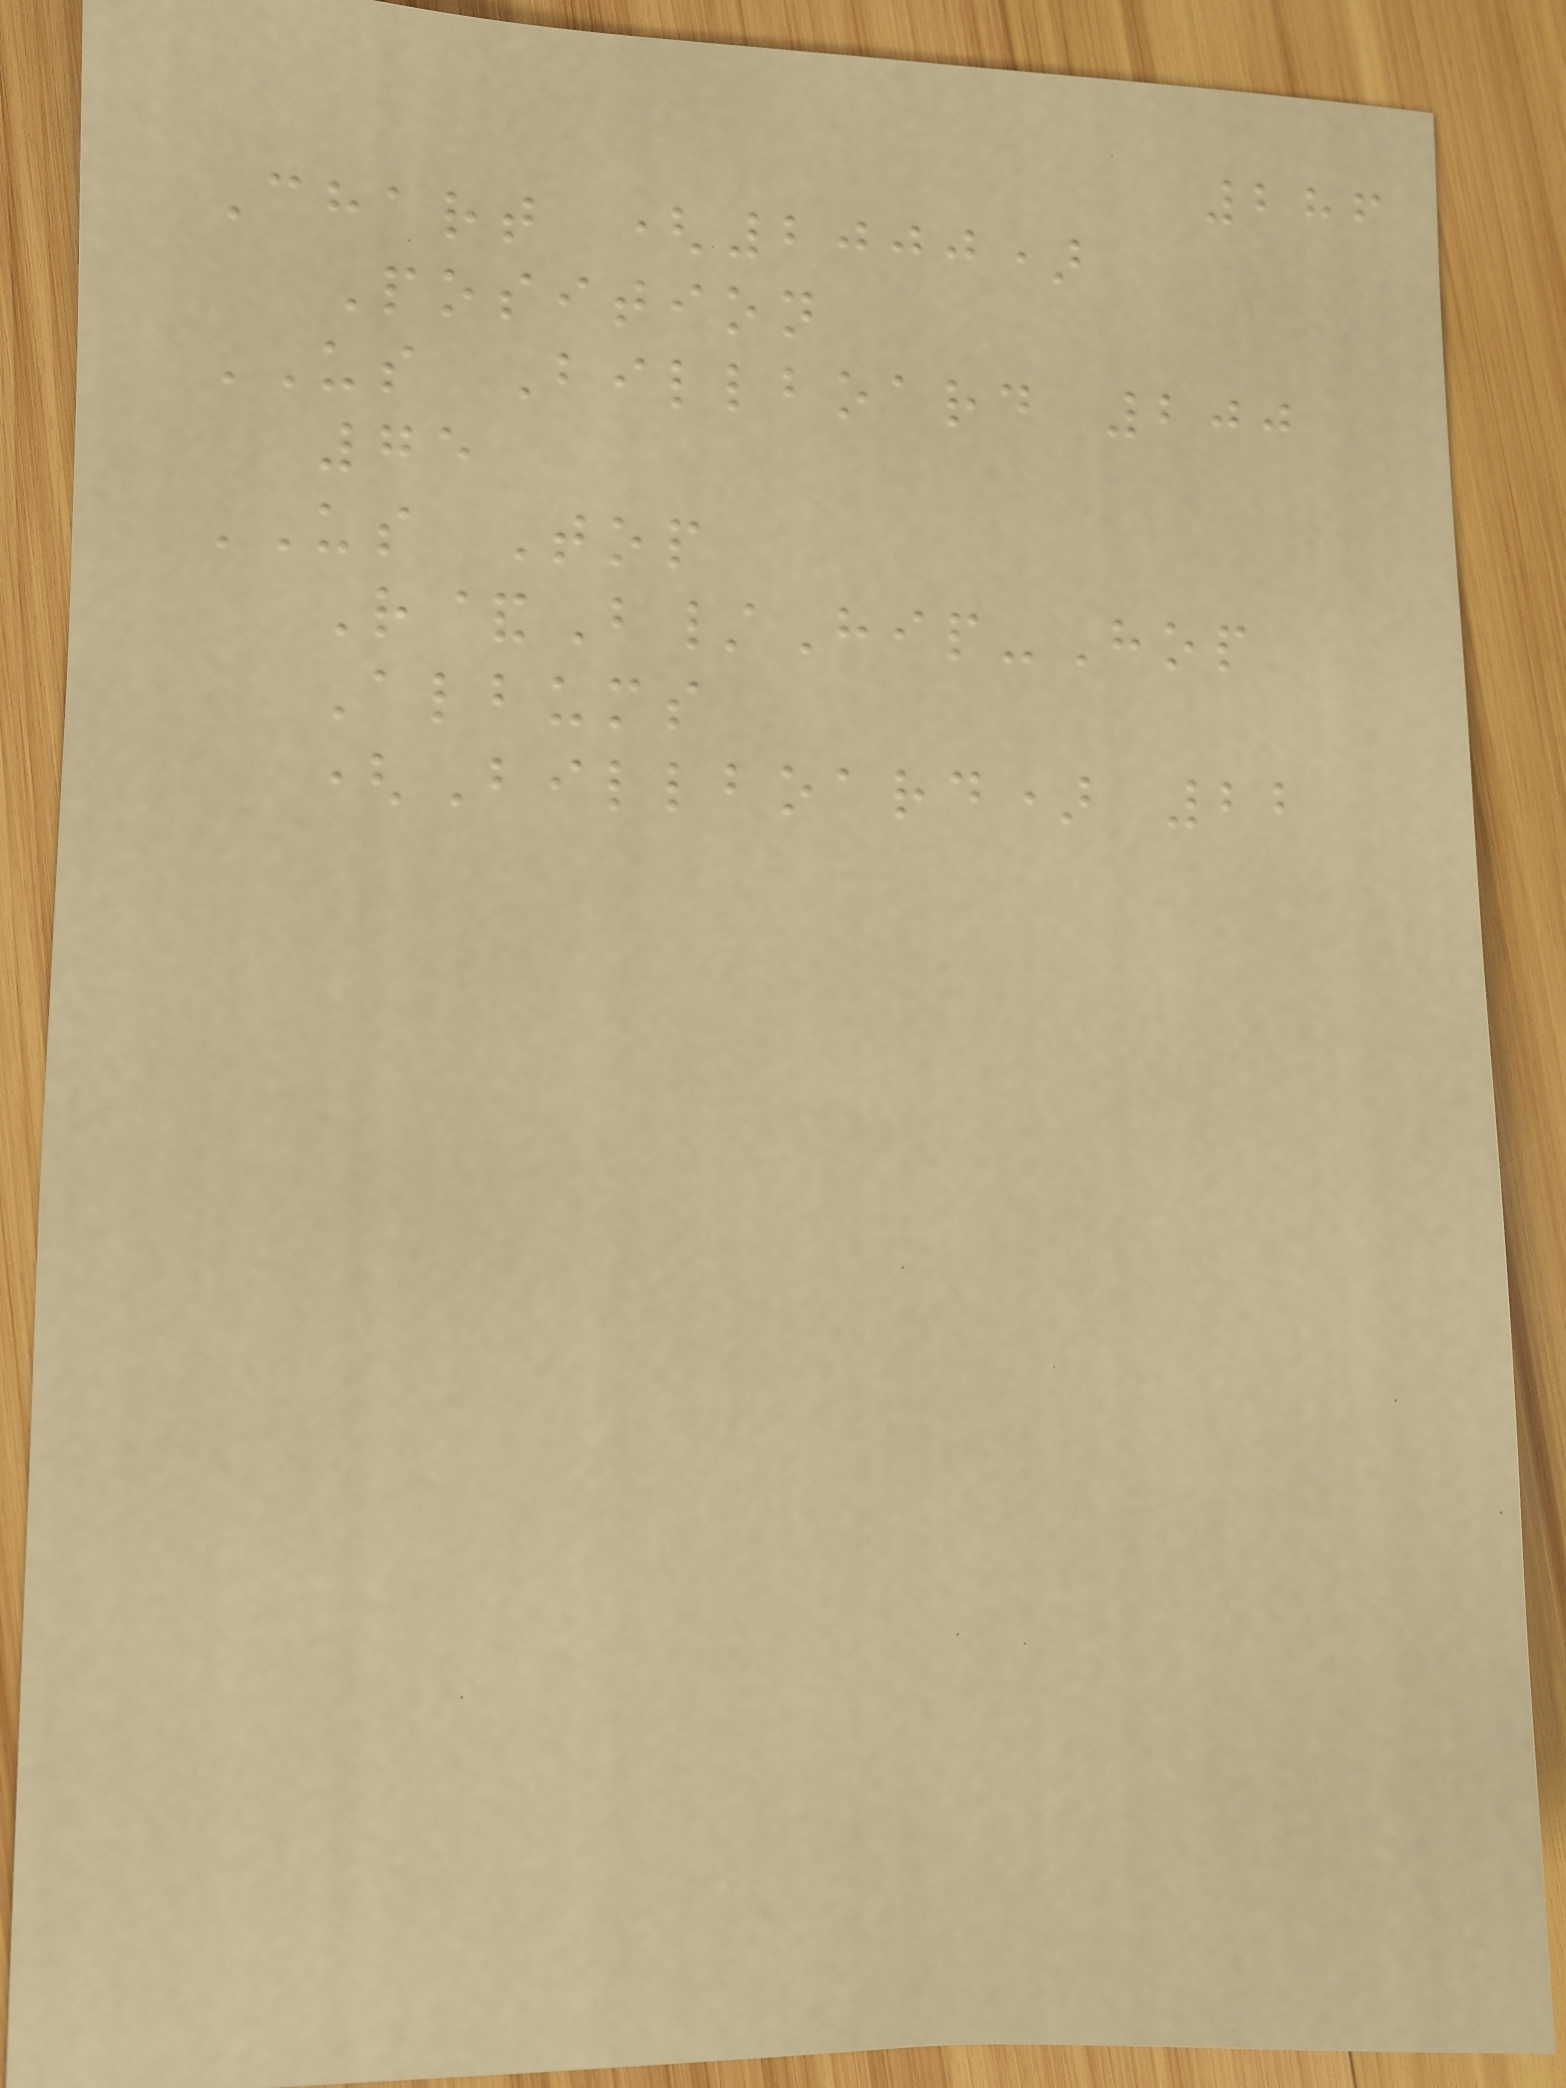286
Chart (2000)
Position
US Billboard 200
75
US Top
R&B/Hip-Hop
Albums
(Billboard) 22
